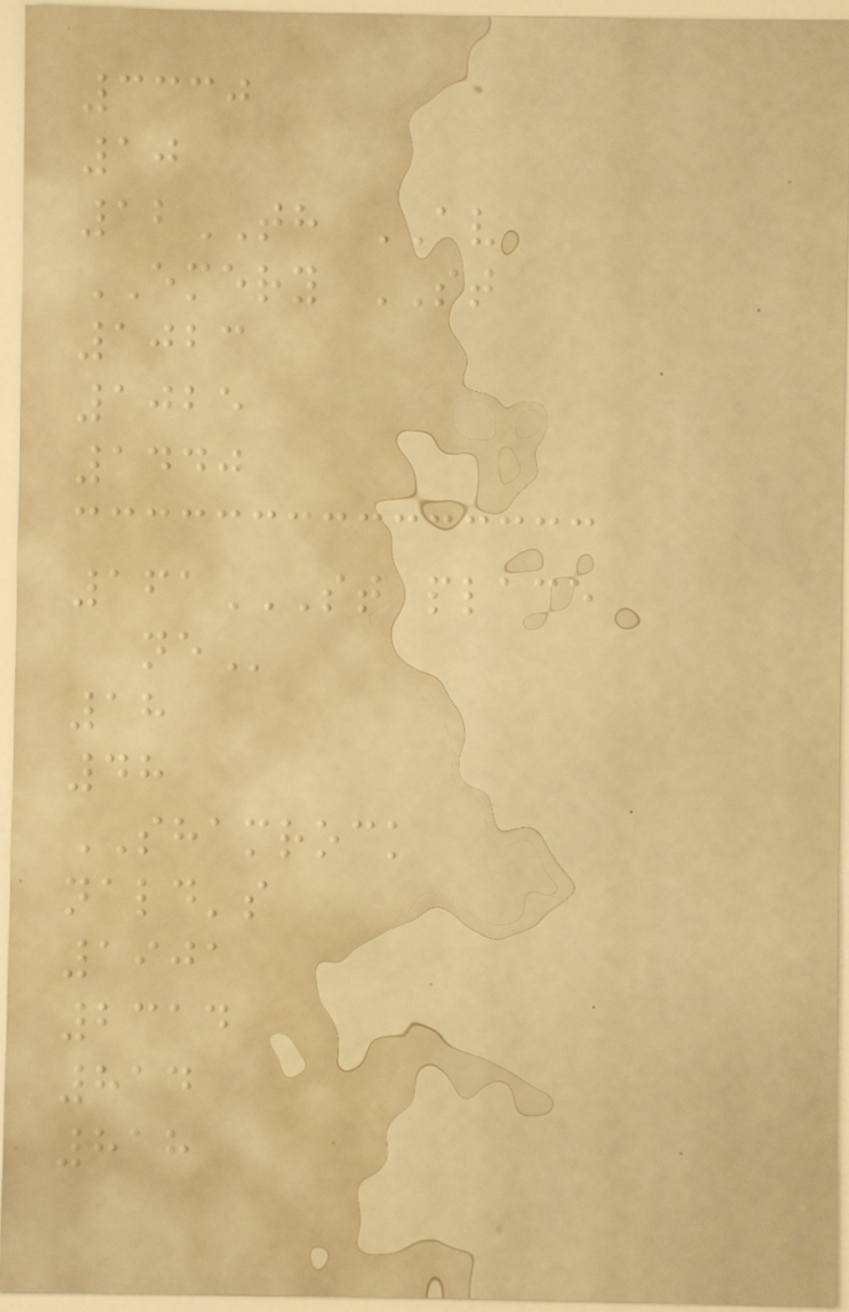3330
10
12TH AV
EMERY ST
1023
1025
1440
161ST PLACE
NE
18
48
SHAMROCK
nald's
1901
2314
814
818
